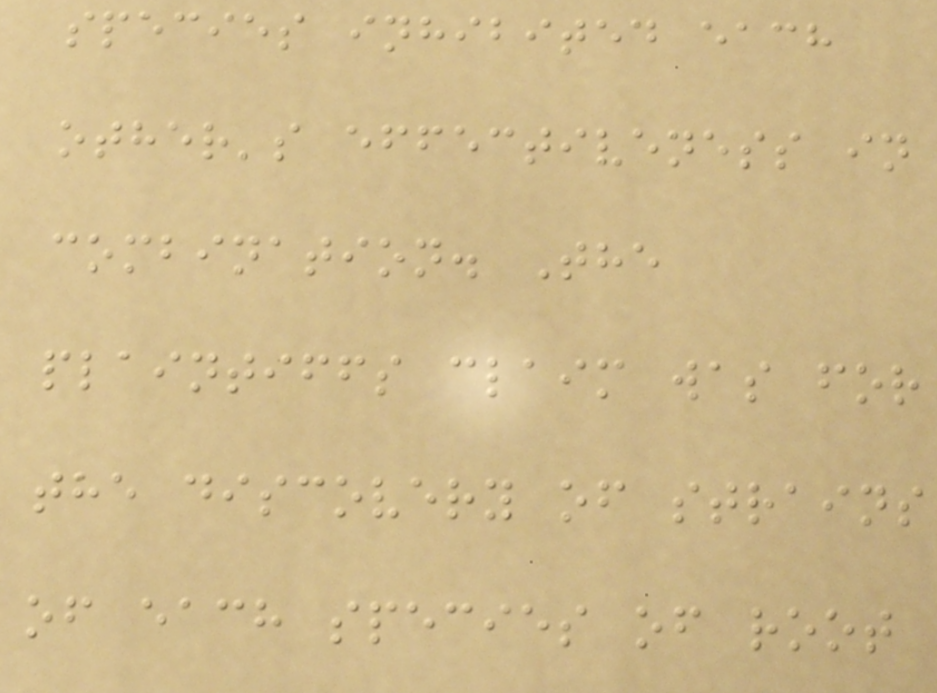species inhibited each
other's effectiveness in
combination. The
plaintiffs claim was for
the discovery of strains
of each species of root
